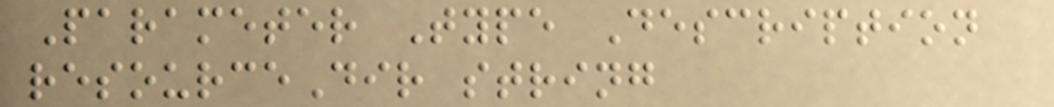Parameter Type Description
resourceDir string
